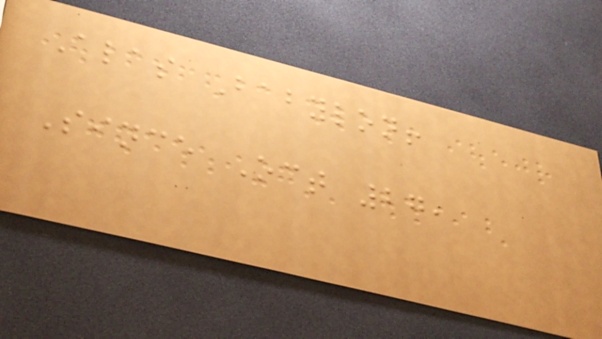Alas Babylon!
Since Oct 27,
